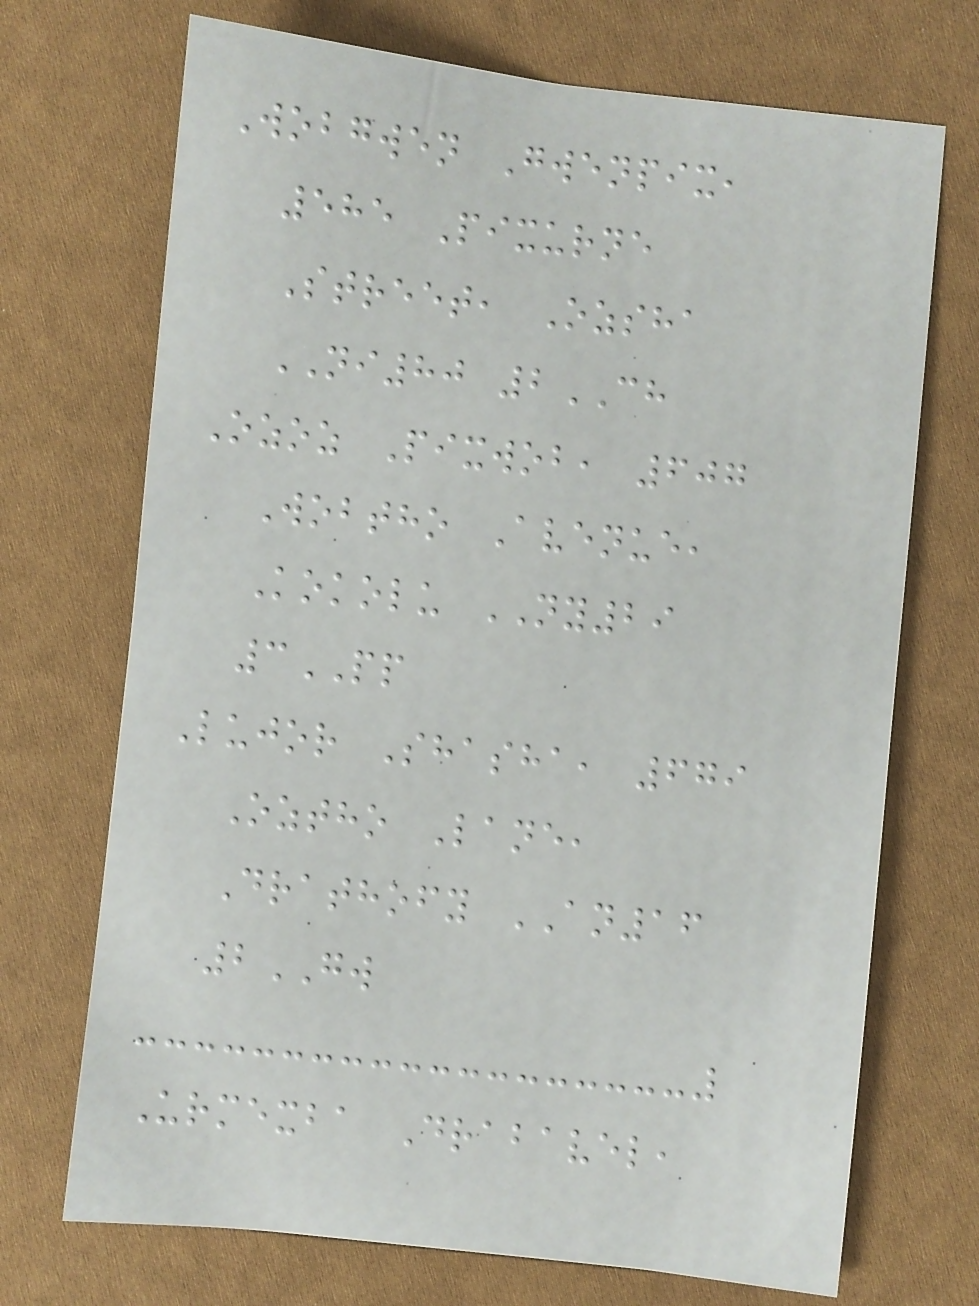Wobgwen Gwenpix,
585 Pixurne
Street, Ozsha
NI80 2CH
Ozoz Pixwob, 607
Wobtho Avenue,
Kokolu NY29
3PP
Lujor Shasha, 679
Oztho Lane,
Drathofy AN16
2GW
Urmexba Drabavel,
